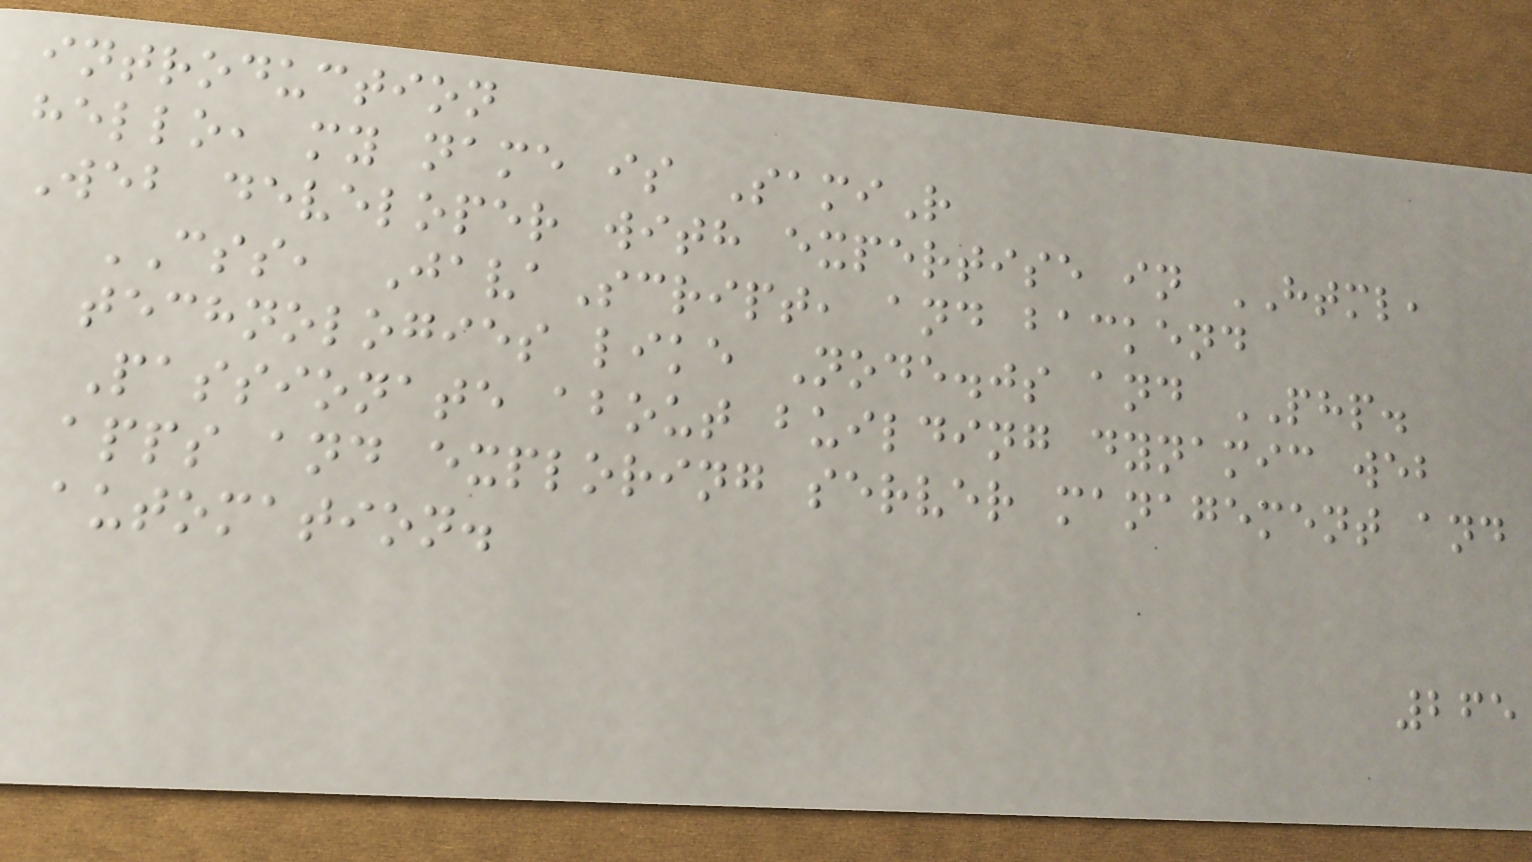introduction
hello, my name is SamiR
Web developer with expertise in HTML,
CSS, JavaScript, and backend
technologies like Node.js and PHP.
Passionate about building dynamic web
apps and exploring server management and
automation.
265
